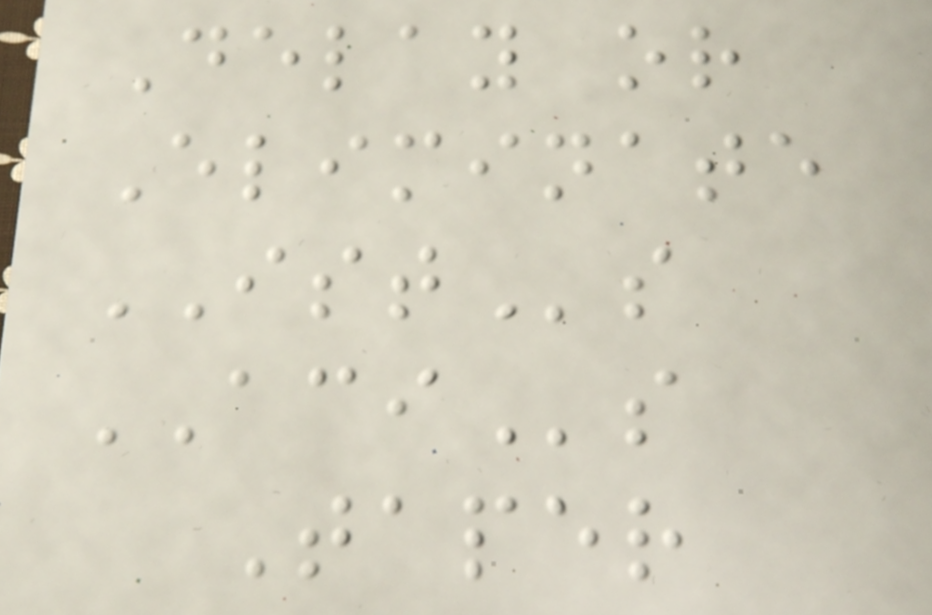Delay or
Eliminate
ISTs
ACIs
Taper
